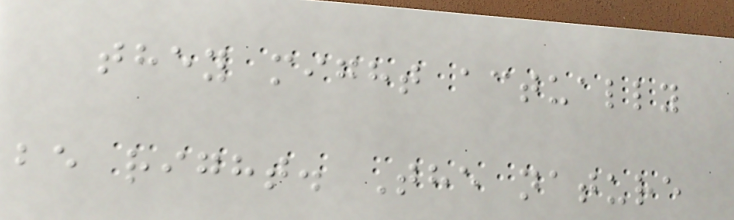they might actually
be right. The nature
